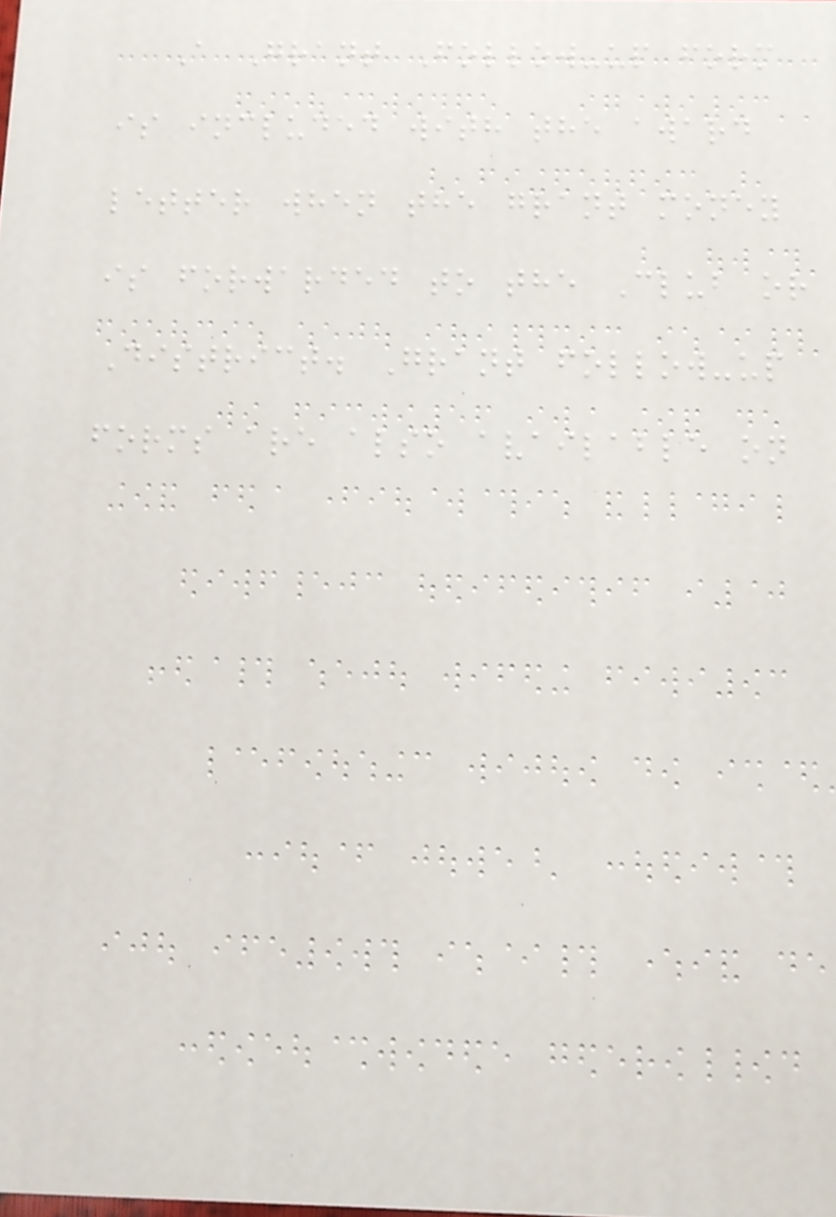A Grant Follow-up form
is included with the award
letter when the grant money
is forwarded to the Club or
District. Grant follow-up
forms are also available on
